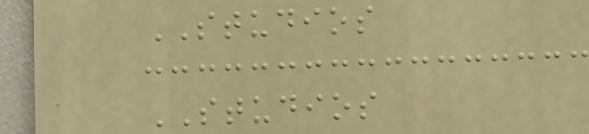STUDIOS
STUDIOS
